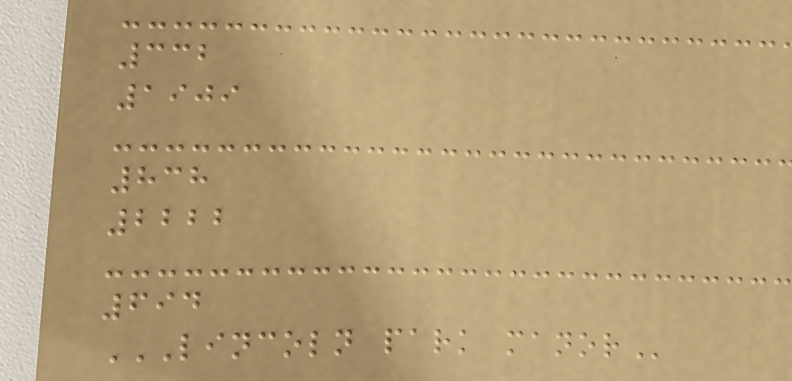332
1909
838
2222
694
LINCOLN PARK MANOR
